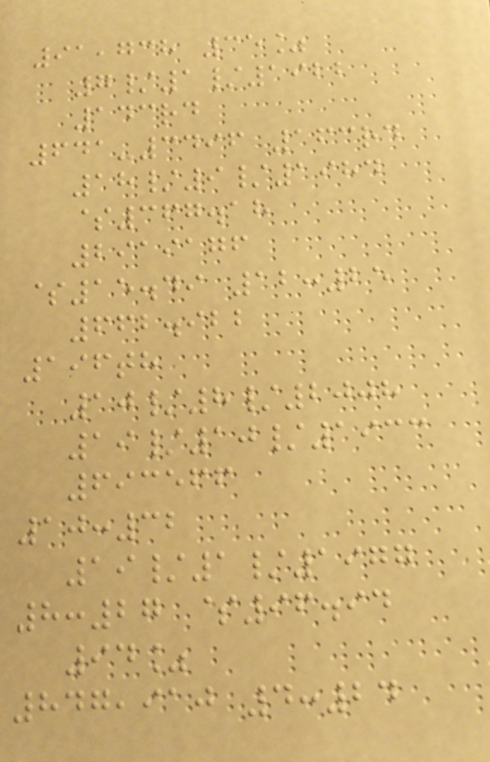91,738 35%
7/1/1922
143rd
641-3496 163rd
18/9/1984
$367.18
2919176
$15.49 12:25
662.922
196th
10/8/2008
19/10/1933
693566
10:32
19/1/1977
8:27 $96.94
94%
847,910 4:24
